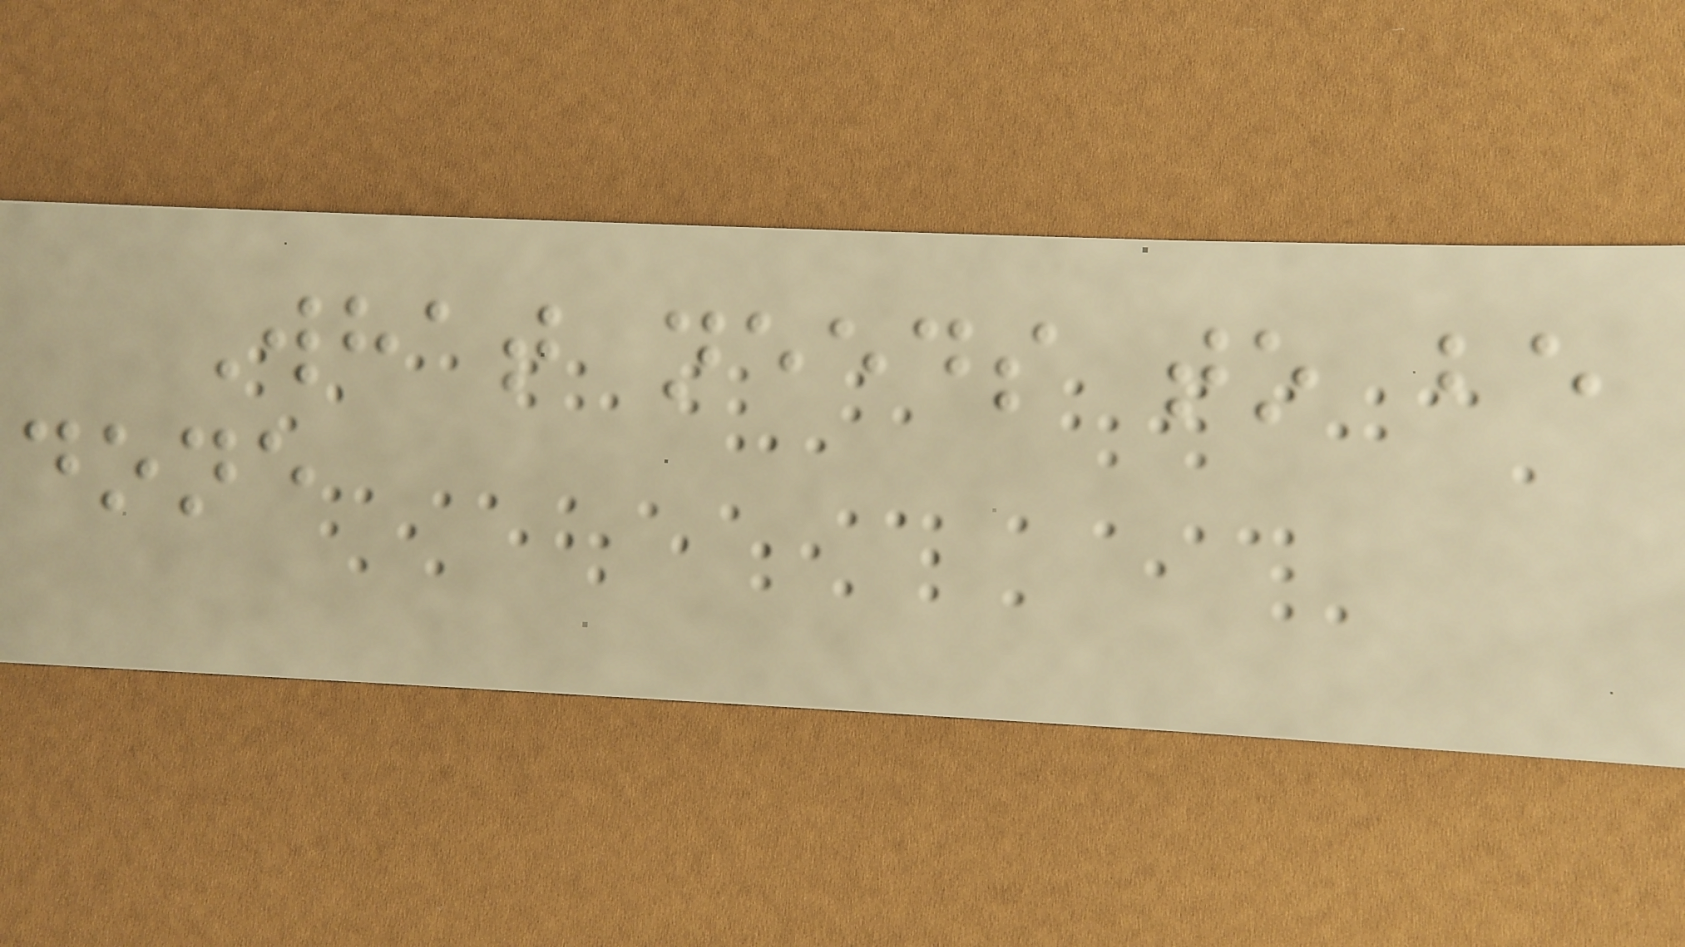What needs to be
done
